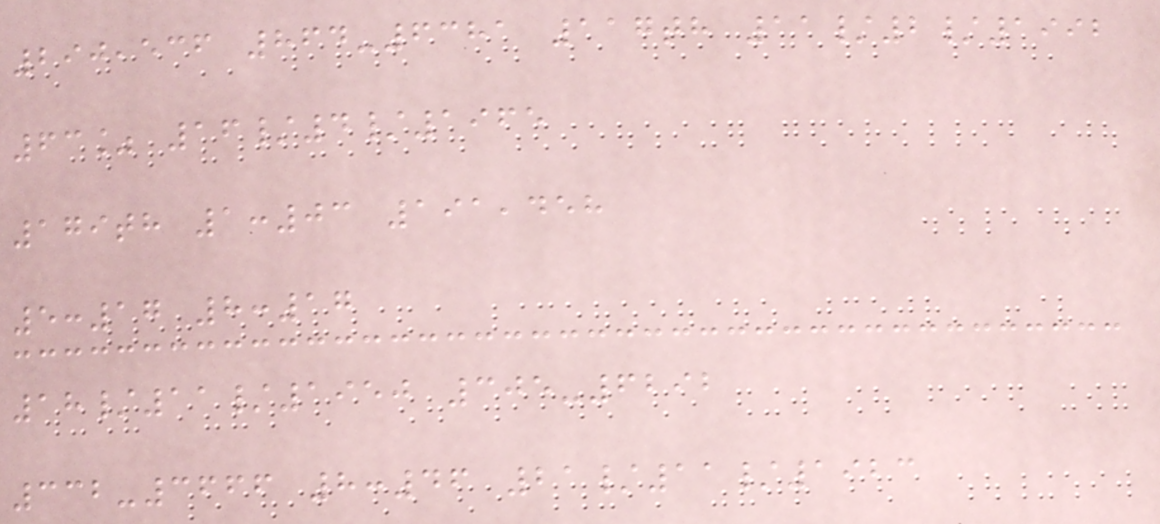290,536 864-6381 117th 11/2/1992
63% 16/4/1965
179th 1:03 191,458
5:17 8:17
18/11/1950 305-6292
332-3666 8:46 21/11/1923
